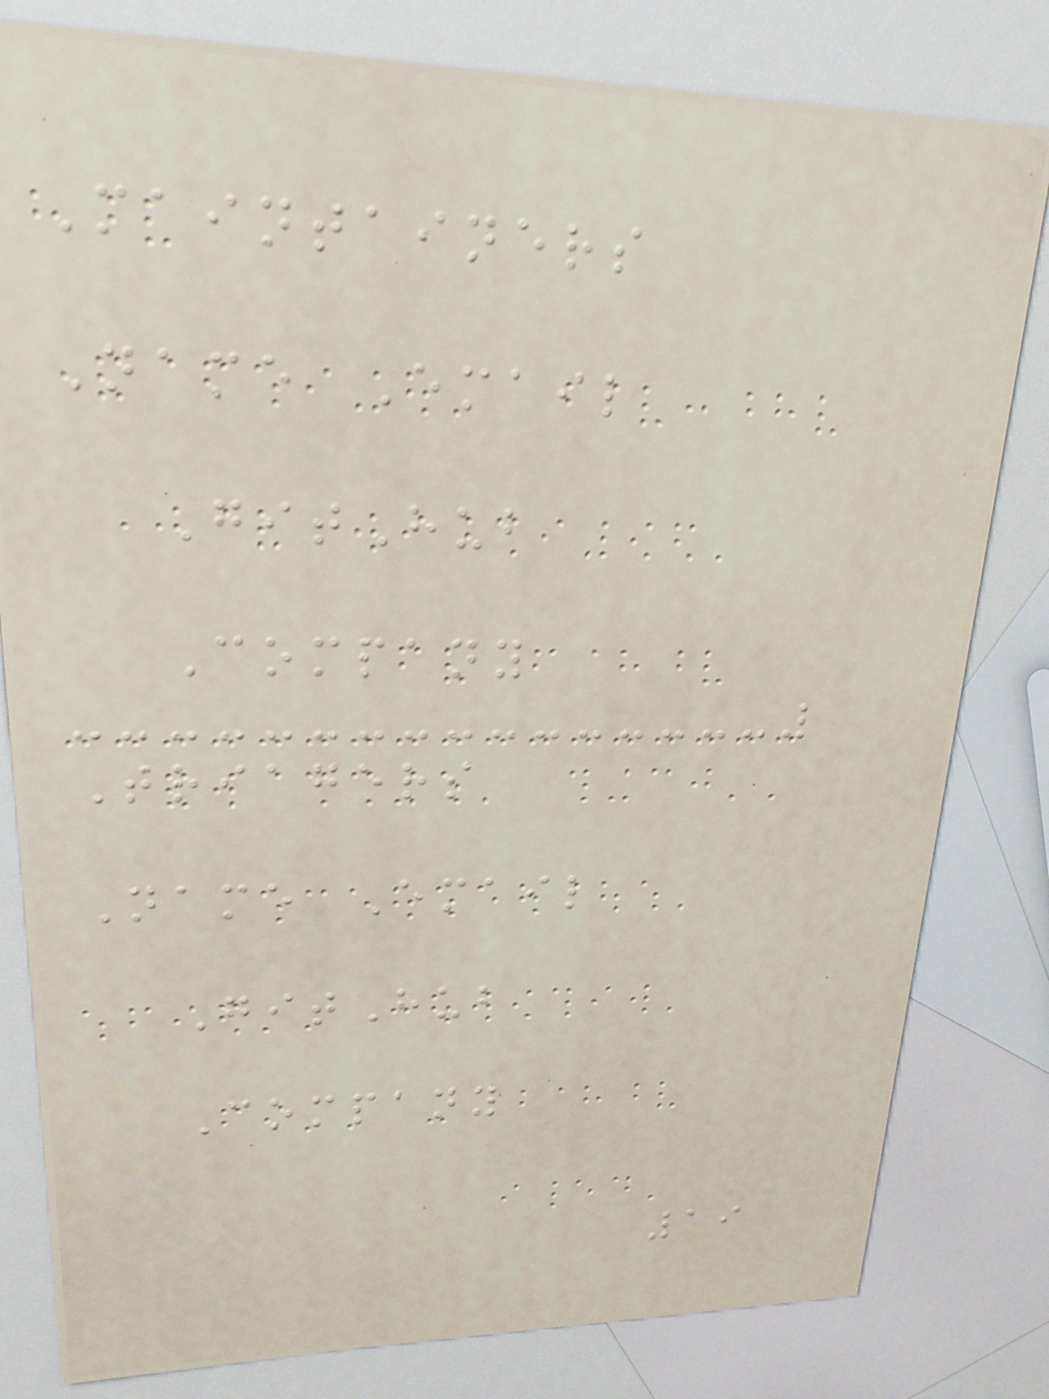Maintainers
Name Email
GitHub
Company
Triagers
Name Email
GitHub
Company
19
